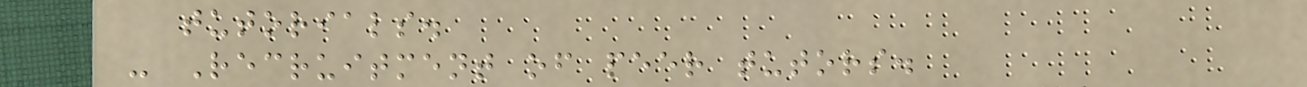tutorials.
- Recruitment of peer tutors.
